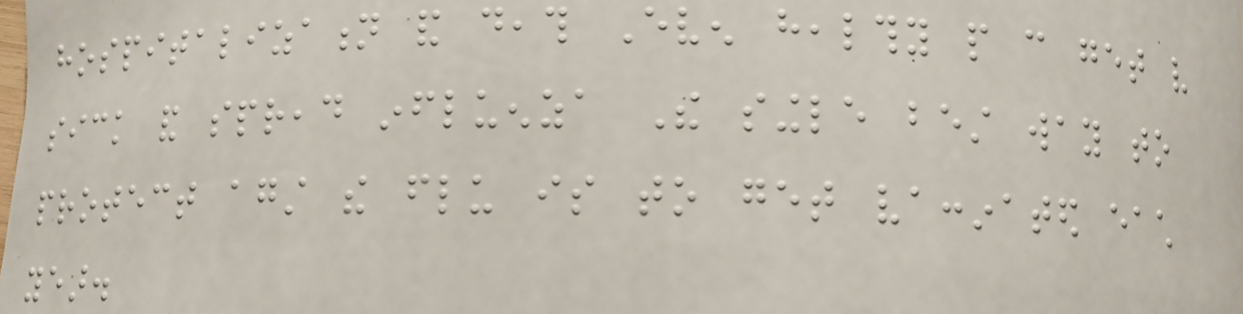hospitalization and death Even healthy people can get very
sick and spread influenza The single best way to
protect against the flu is to get vaccinated each
year.
